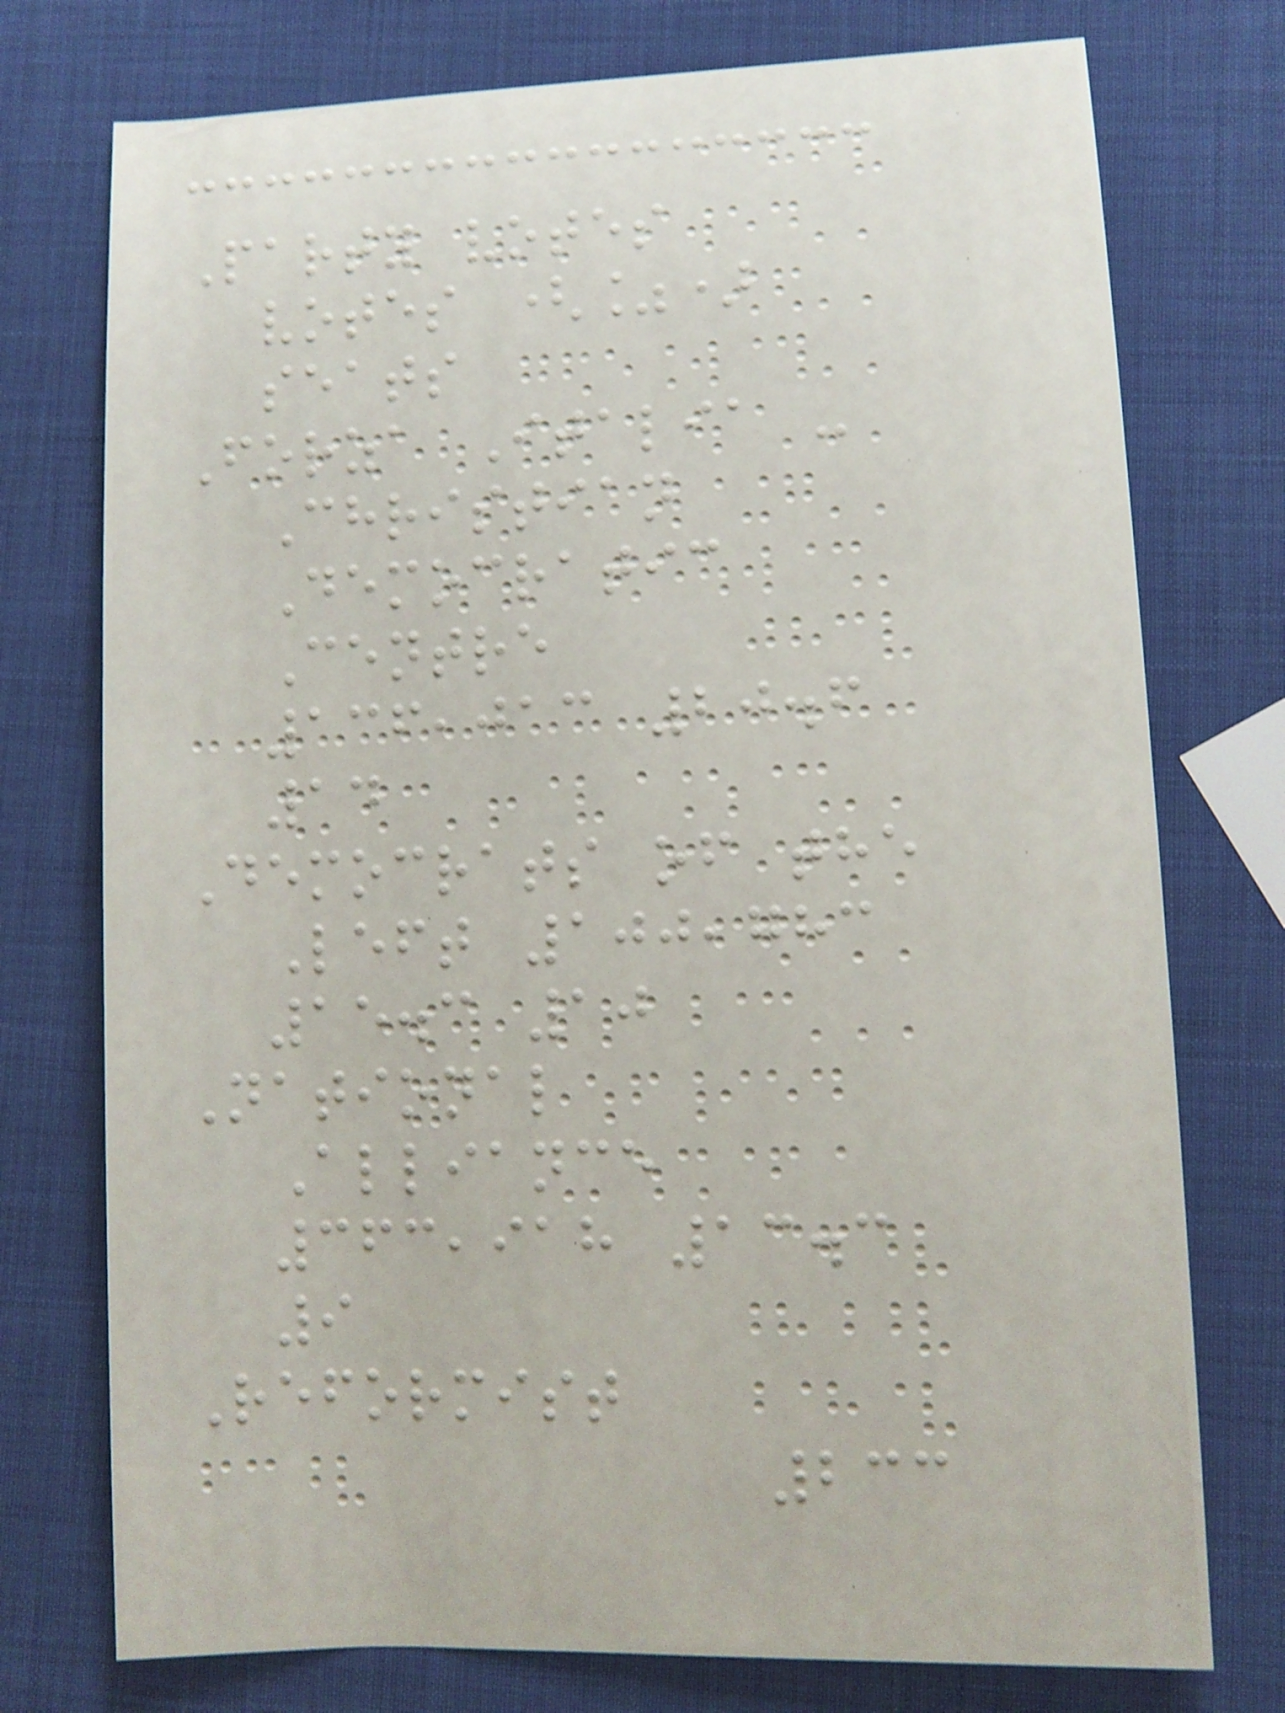Party votes
votes (%)
seats
Forza Italia -
Christian
Democratic
Centre
136,013 20.6
14
Democrats of the
Left 100,783
15.3 10
National
Alliance
363,918 13.3
9
Reformist
233
